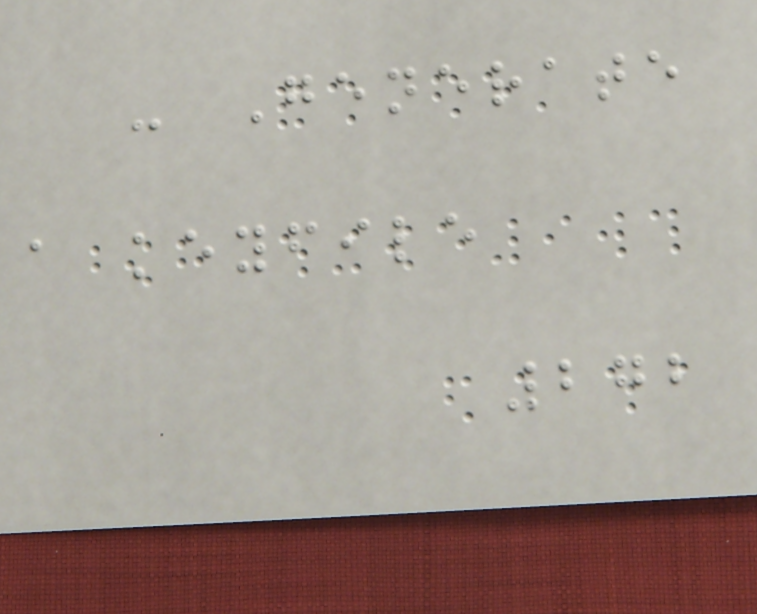- Generate
a keyfile
272
